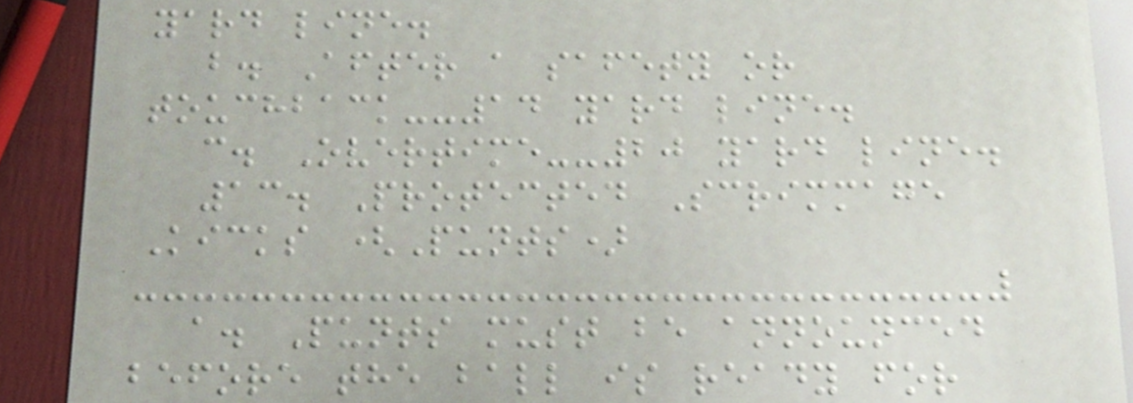yard line.
b. After a safety or
touchback--14 yard line.
c. Overtime--20 yard line.
13. Protected Scrimmage
Kicks (Punts)
a. Punts must be announced
before the ball is ready for
